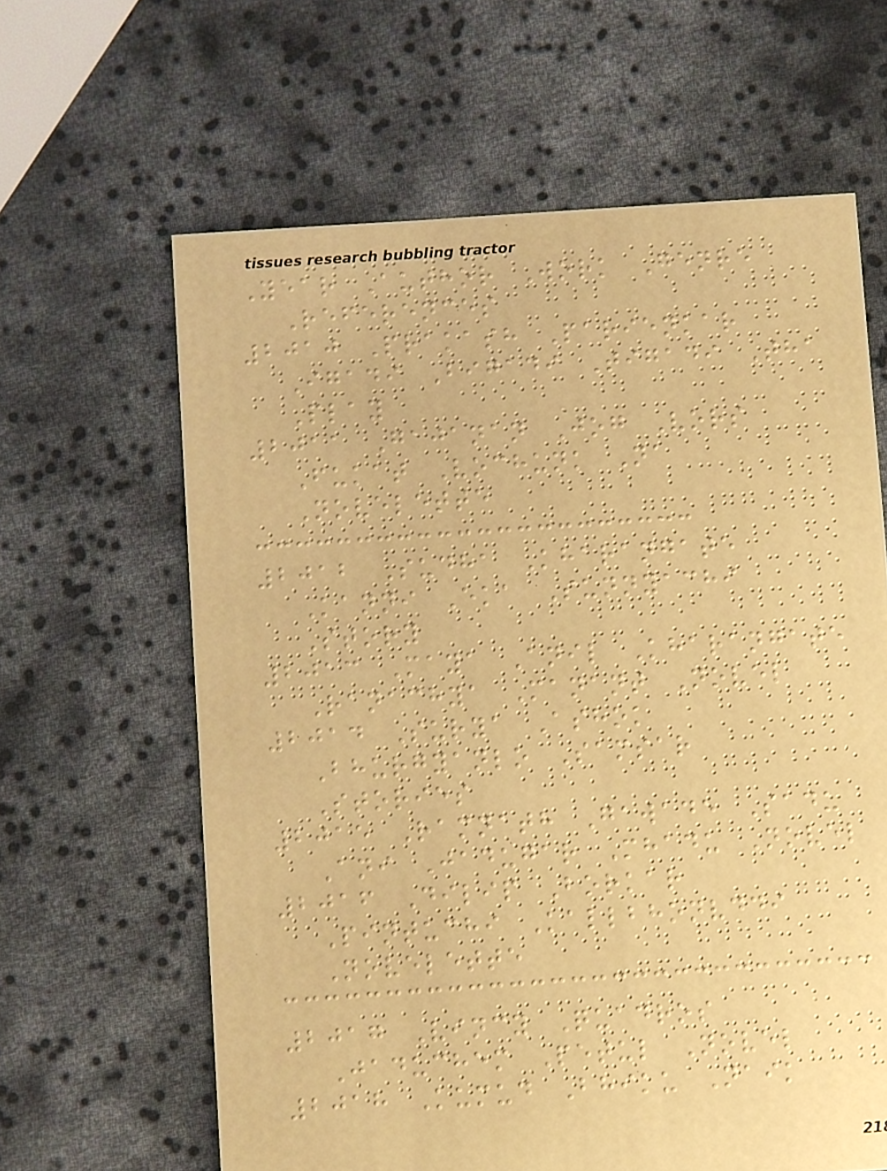Year Author Work Genre
References
2010 Prakash Parienkar
Igadi Bigadi Tigadi Tha
Play
2011 Gajanan Jog Vors
Fukat Vochunk Na
Novelette
2012 Sudha Kharangate
Kanni Eka Sunnyachi
Story
2013 Maya Anil Kharangate
Ranachya Manant Novel
2014 Surya Ashok
Bhurgyanlo Samsar
Stories
2015 Ramnath Gawade Sadu
Ani Jadugar Mhadu Novel
2016 Dilip Borkar
Pintuchi Kallbhonvddi
Novelette
2017 Vincy Quadros
Jaduchem Petul Novel
2018 Kumud Bhiku Naik
